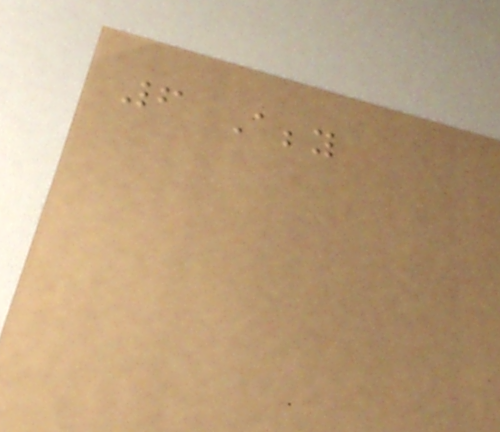6 Abby
